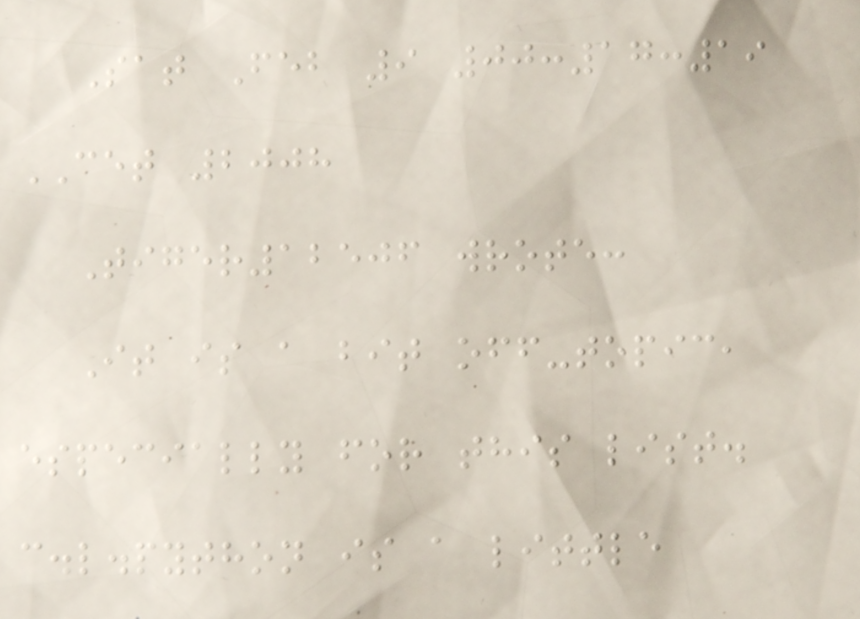Sat Feb 9 00:17:19
CET 2008
Tiger12506 wrote:
It is a bit off-topic,
especially for this list.
c.l.python is a little
